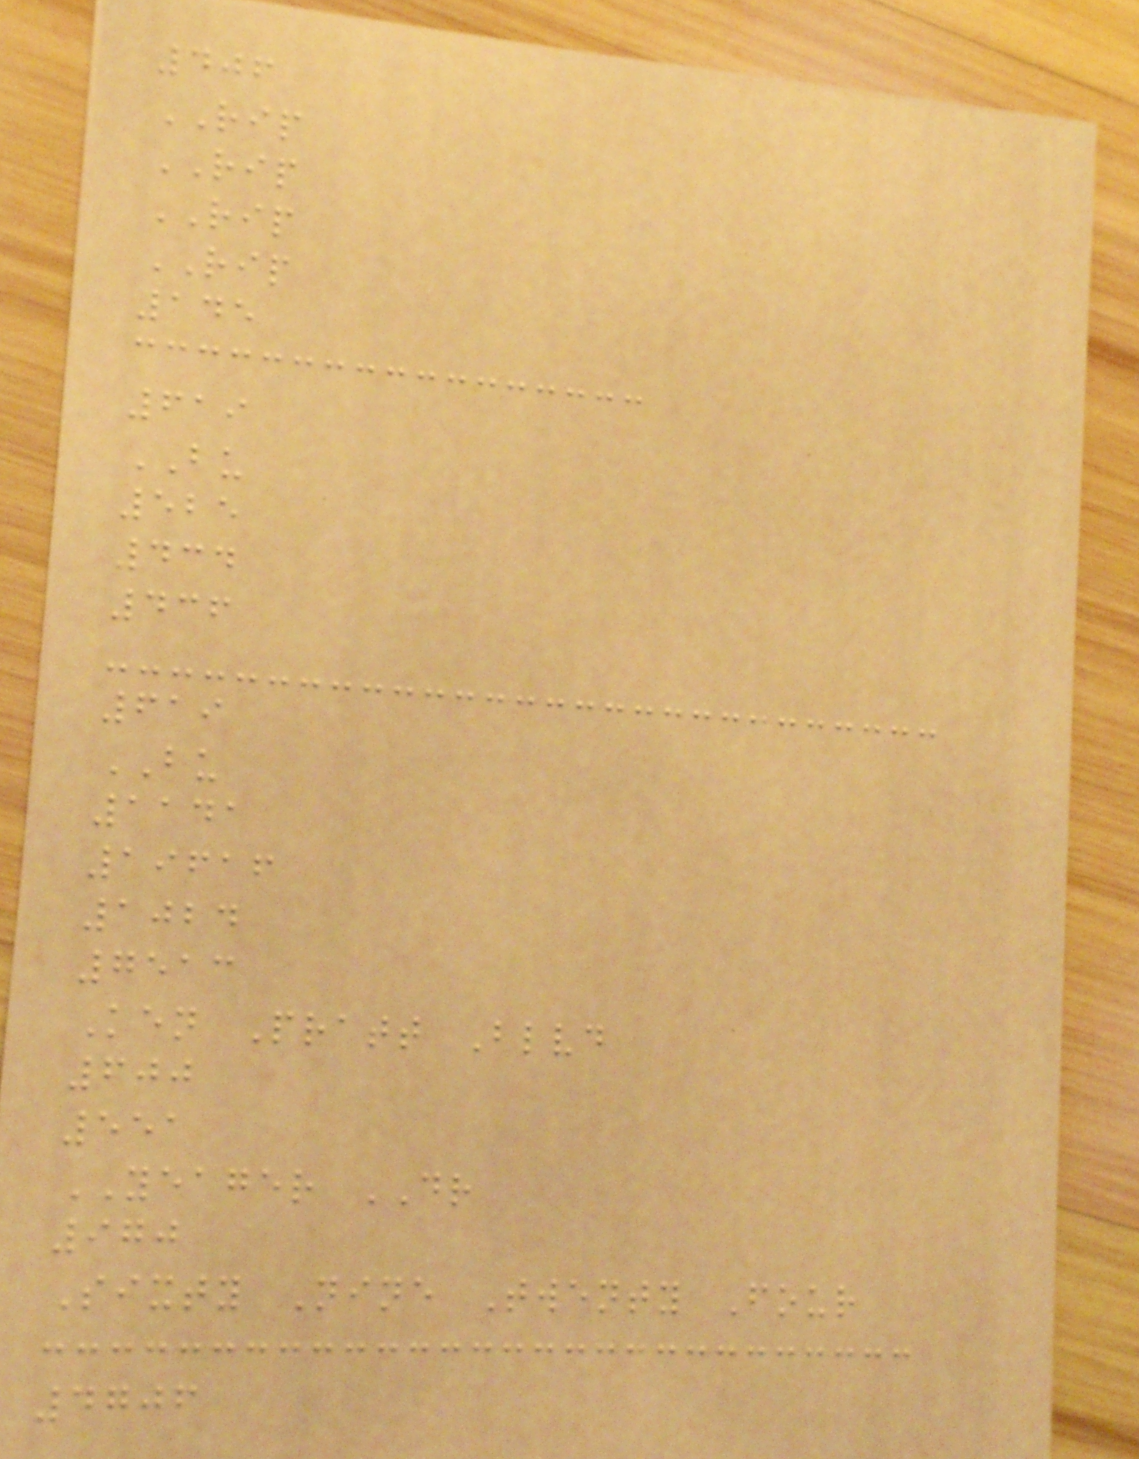406
RIP
RIP
RIP
RIP
145
619
BU
525
434
436
619
BU
1141
19616
1024
7513
Ken Pratt Blvd
600
551
YEAGER DR
970
Sixty Nine Twenty Four
4706
